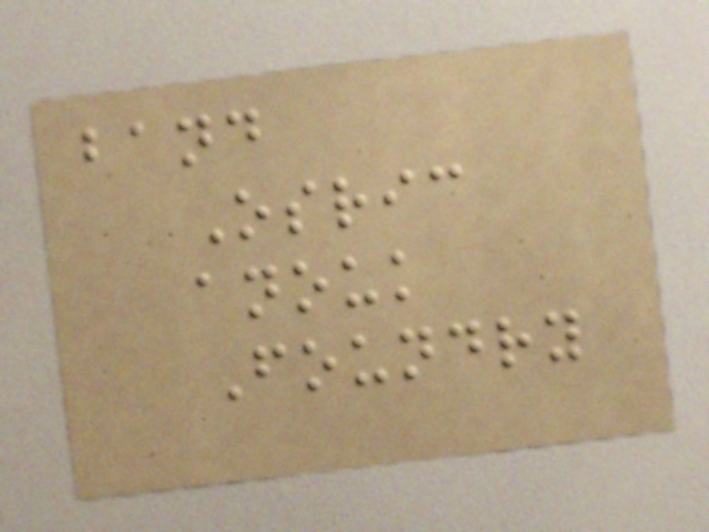band
Osric
anouk
Foundry
